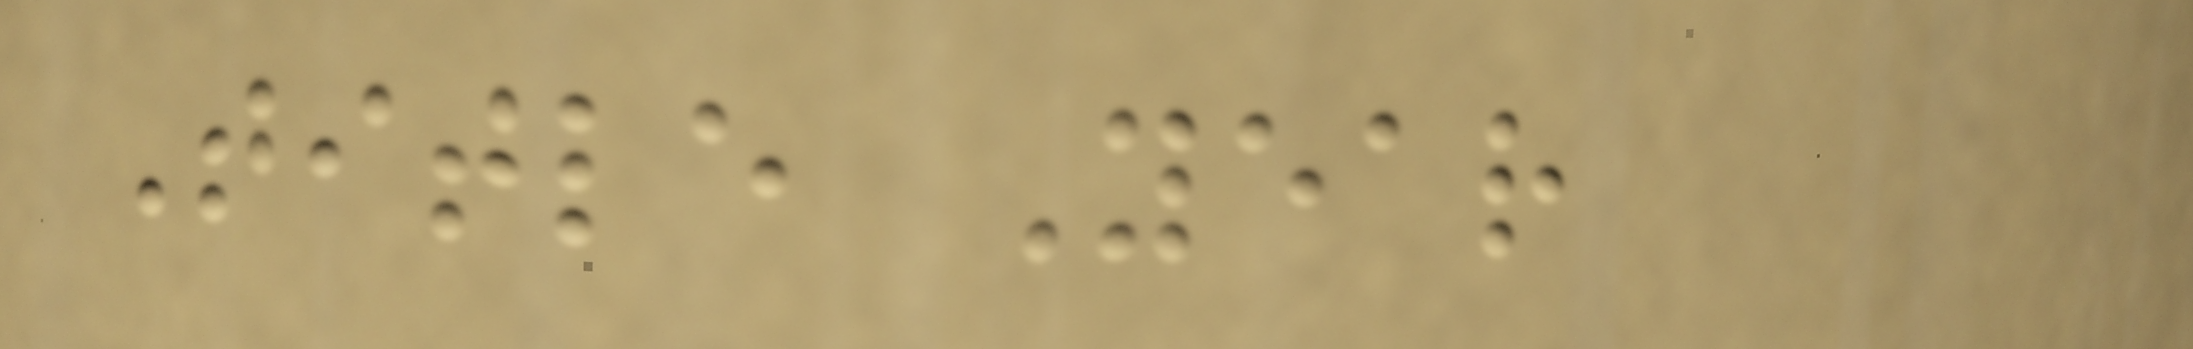Title Year
